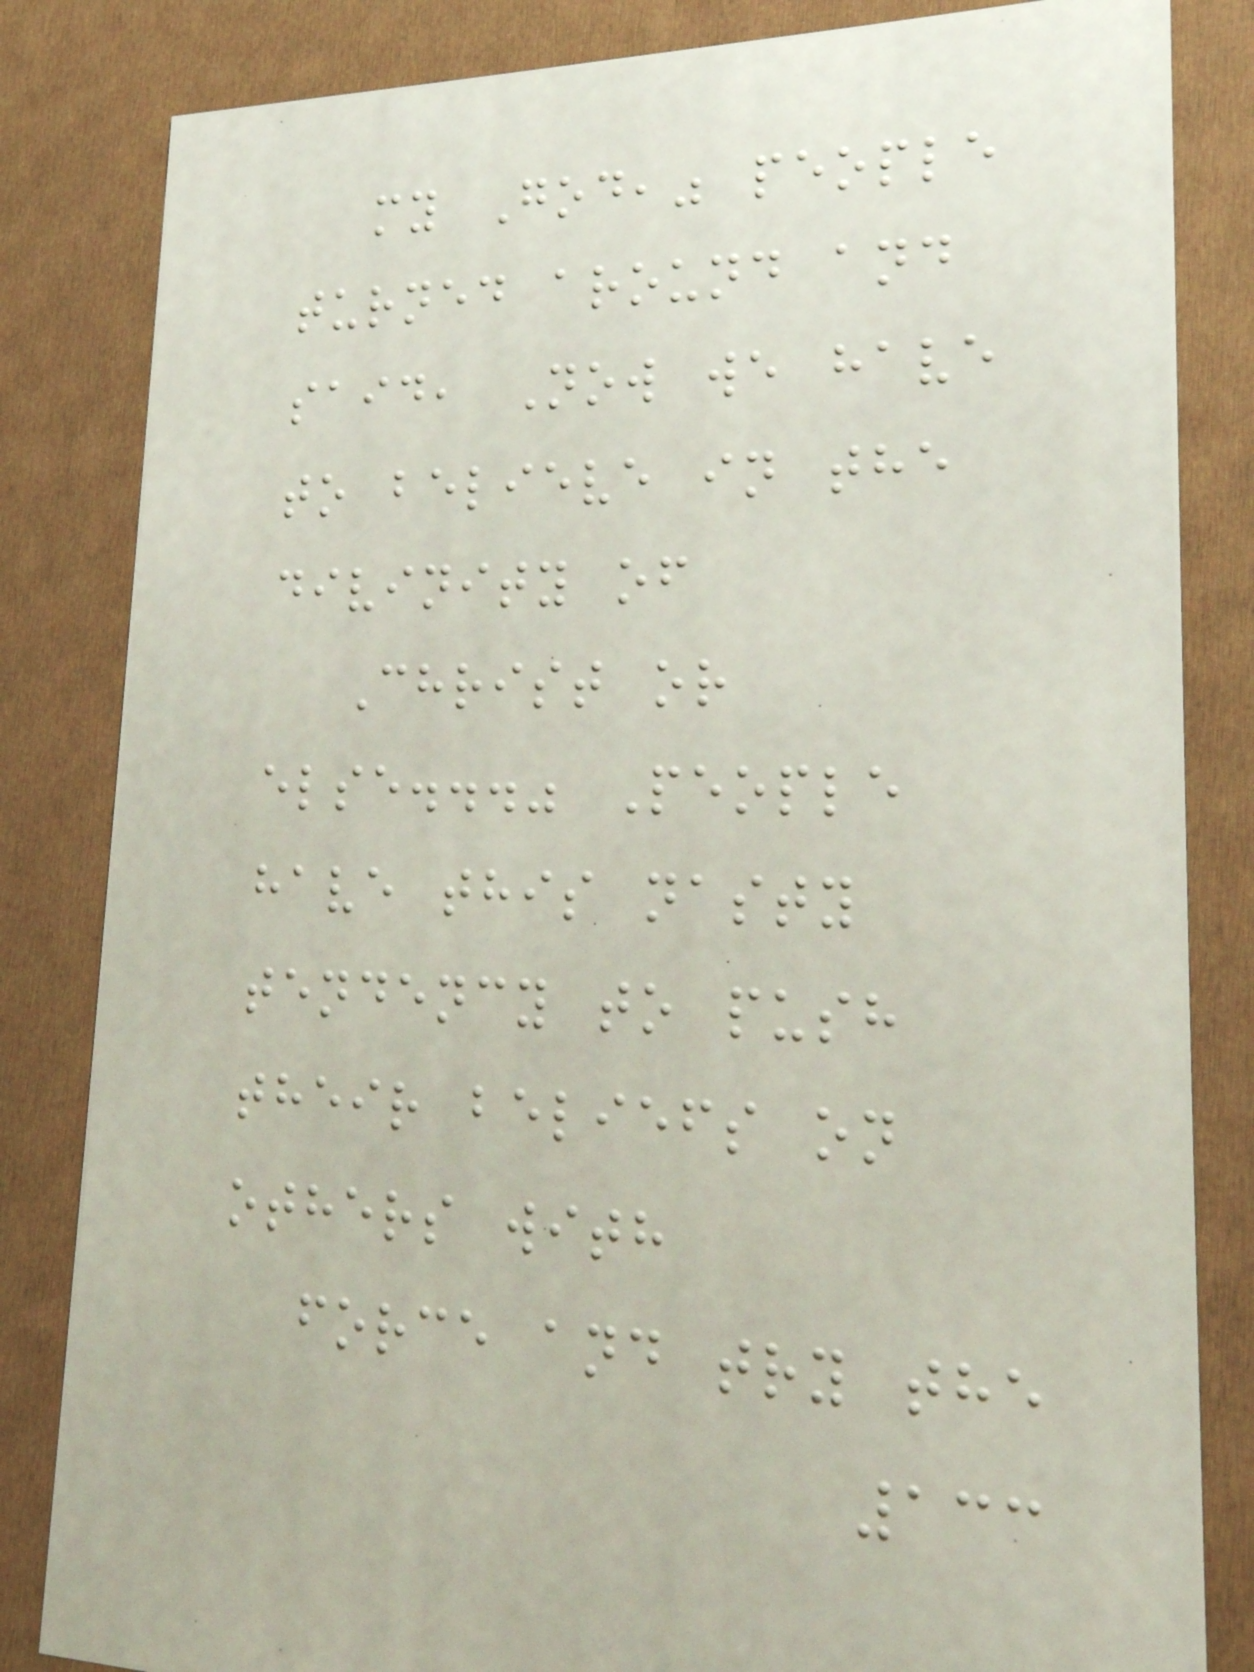my God," people
turned around and
said, Now we have
to believe in the
divinity of
Christ or
else..." People
have this nasty
tendency to push
their beliefs on
others with
force and try the
133
